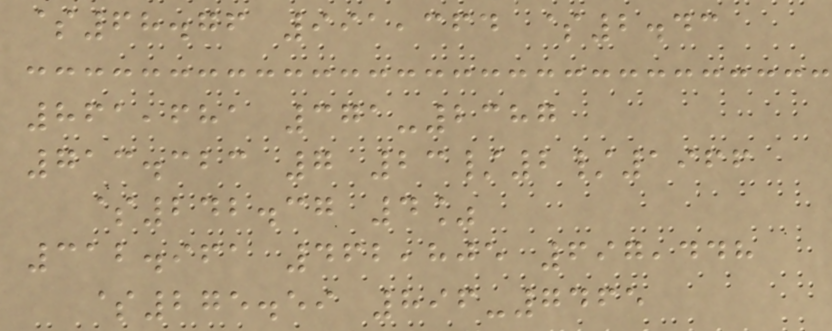$68.76 991,364 $2.43
861,681 371-2387
713.323 7 23/2/1966
$242.37 4%
312.961 462,805 697,448
$275.59 896-7465
